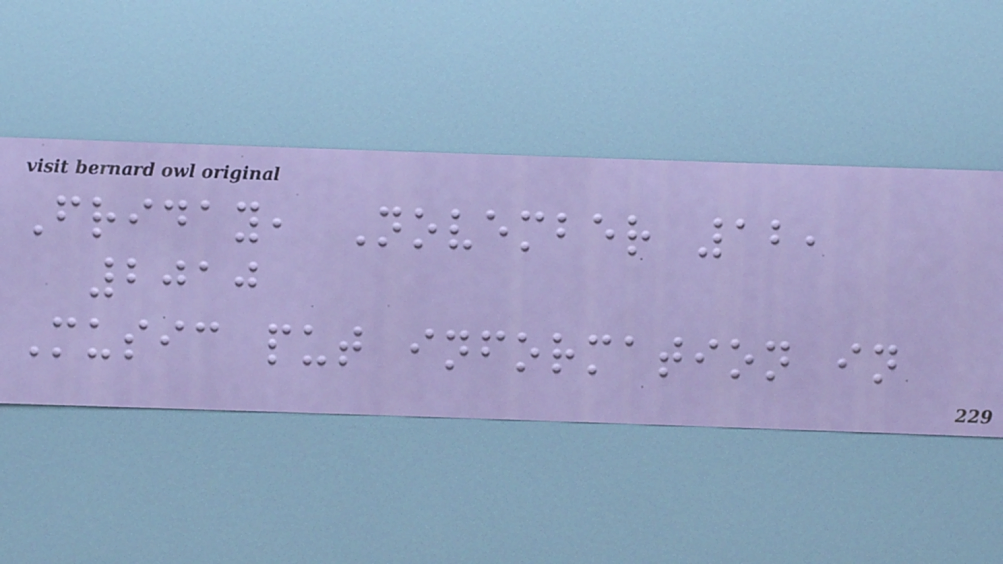Friday, November 12,
2010
Music put information in
